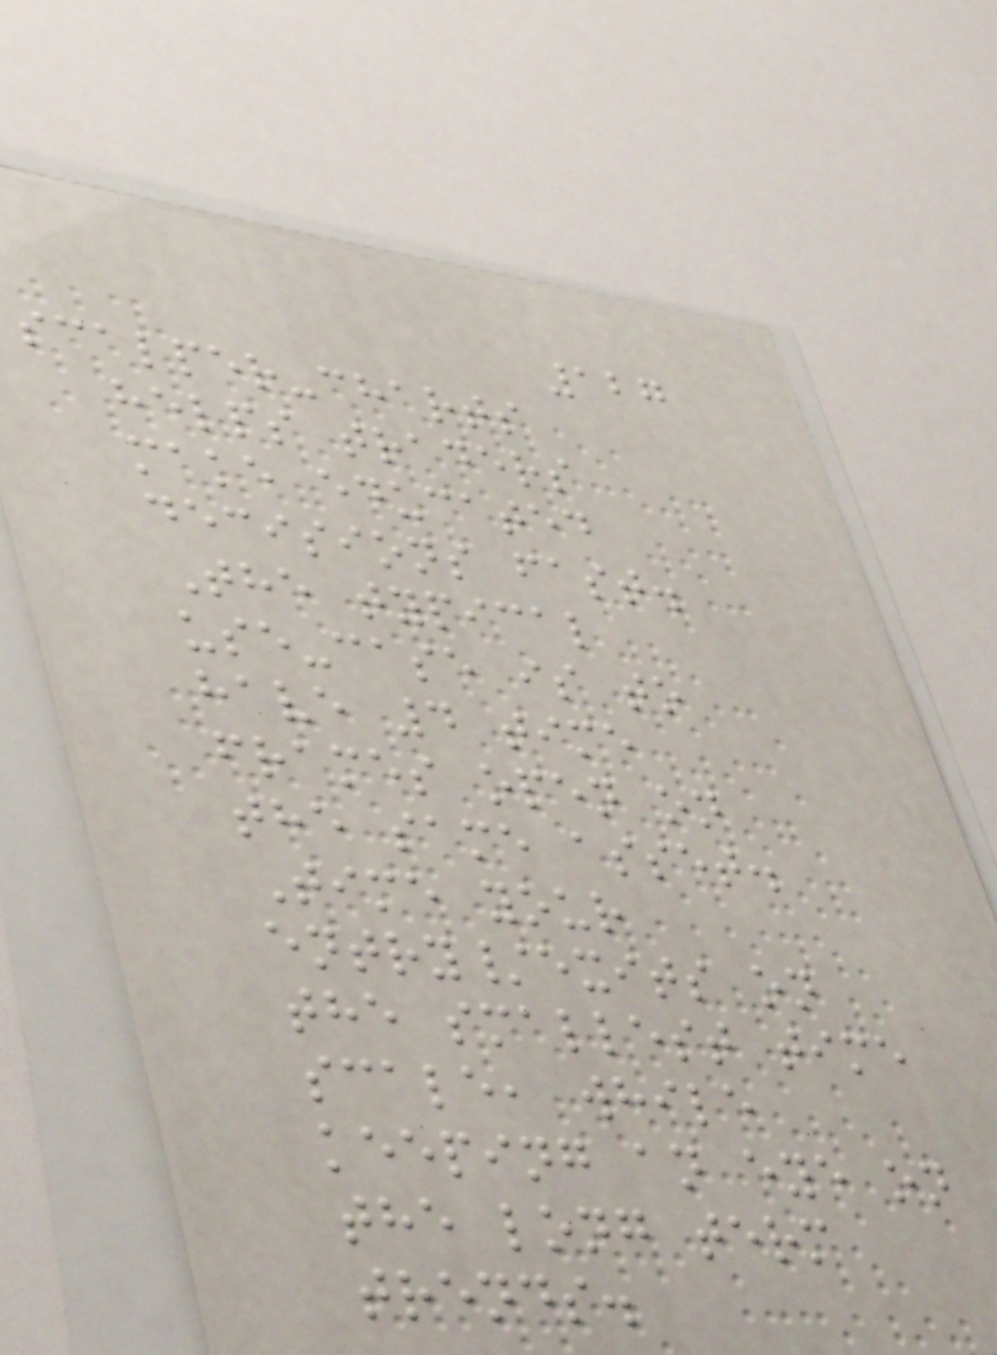127
scalper-charts
helps traders
make educated
decisions fast.
The typical
use-case is to
have 4 time
frames open on
the same asset.
Time your
entry/exits on
the smallest time
scale, while
keeping an eye on
the long term
trends.
